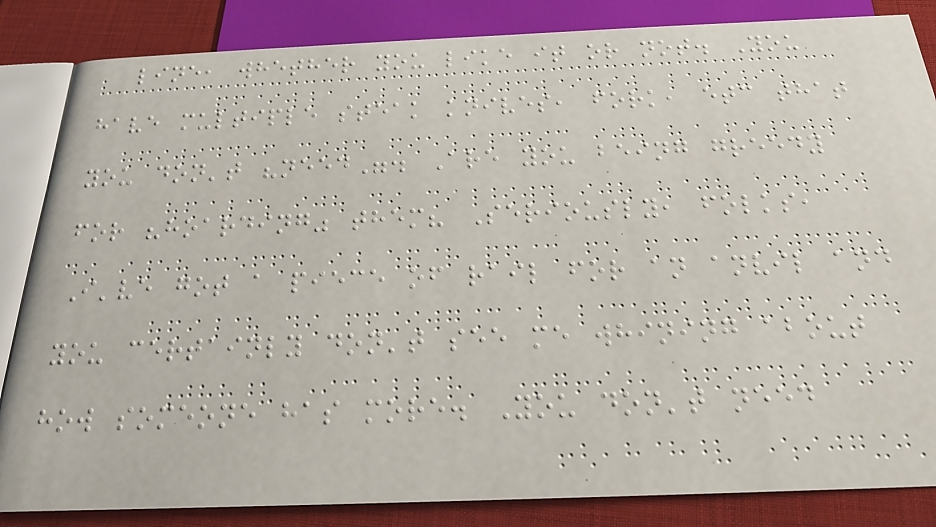line, whether you like it or not. You
have multiple steak knives, fork, etc that
you don't "need". Are you being greedy
for "hoarding" them? Seriously, folks,
I've got a piece of rail for an anvil and
you certainly don't see me whining about
how someone has more. You don't need
